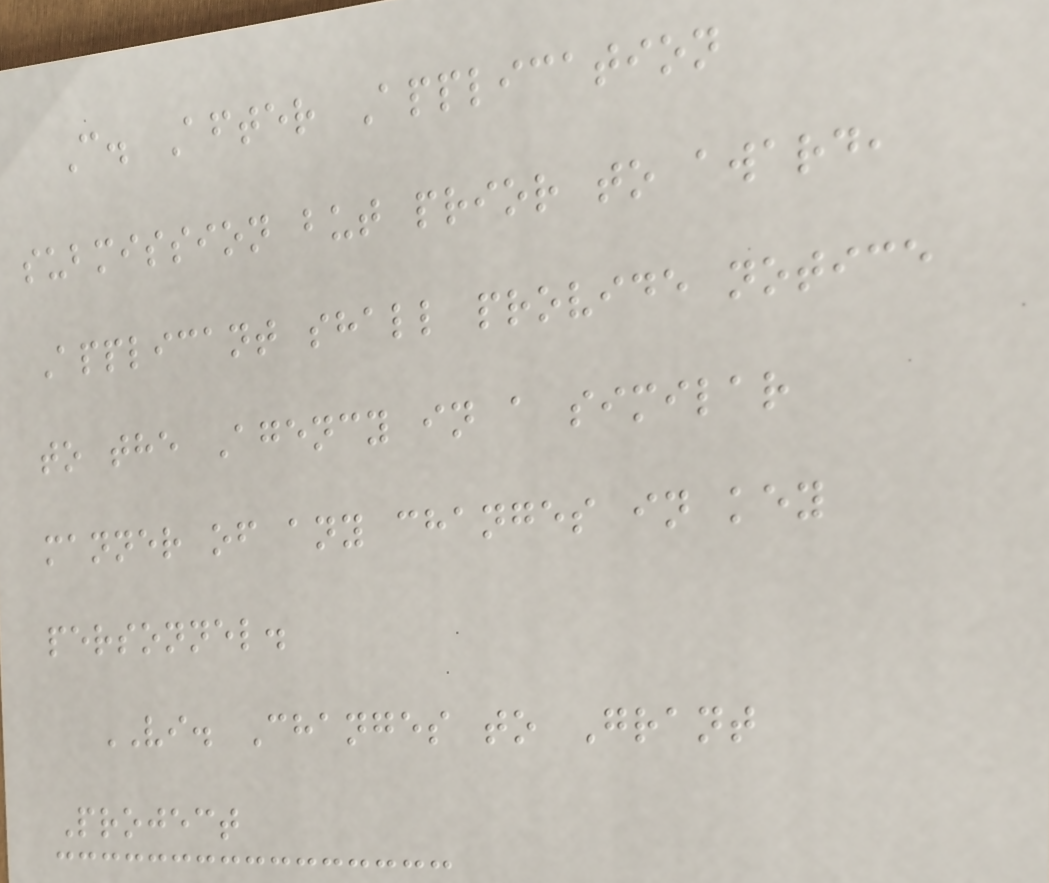C. After Application
submission but prior to award,
Applicant shall provide notice
to the Agency in a similar
manner of any changes in key
personnel.
VI. Changes to Grant
Project
